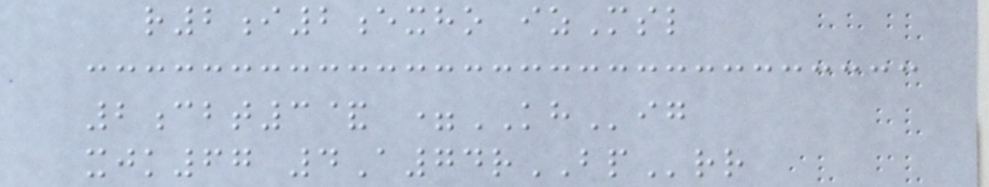r2i2exho izMsl
2cbt3& =KHig
xjk67 4A74rBPrr
